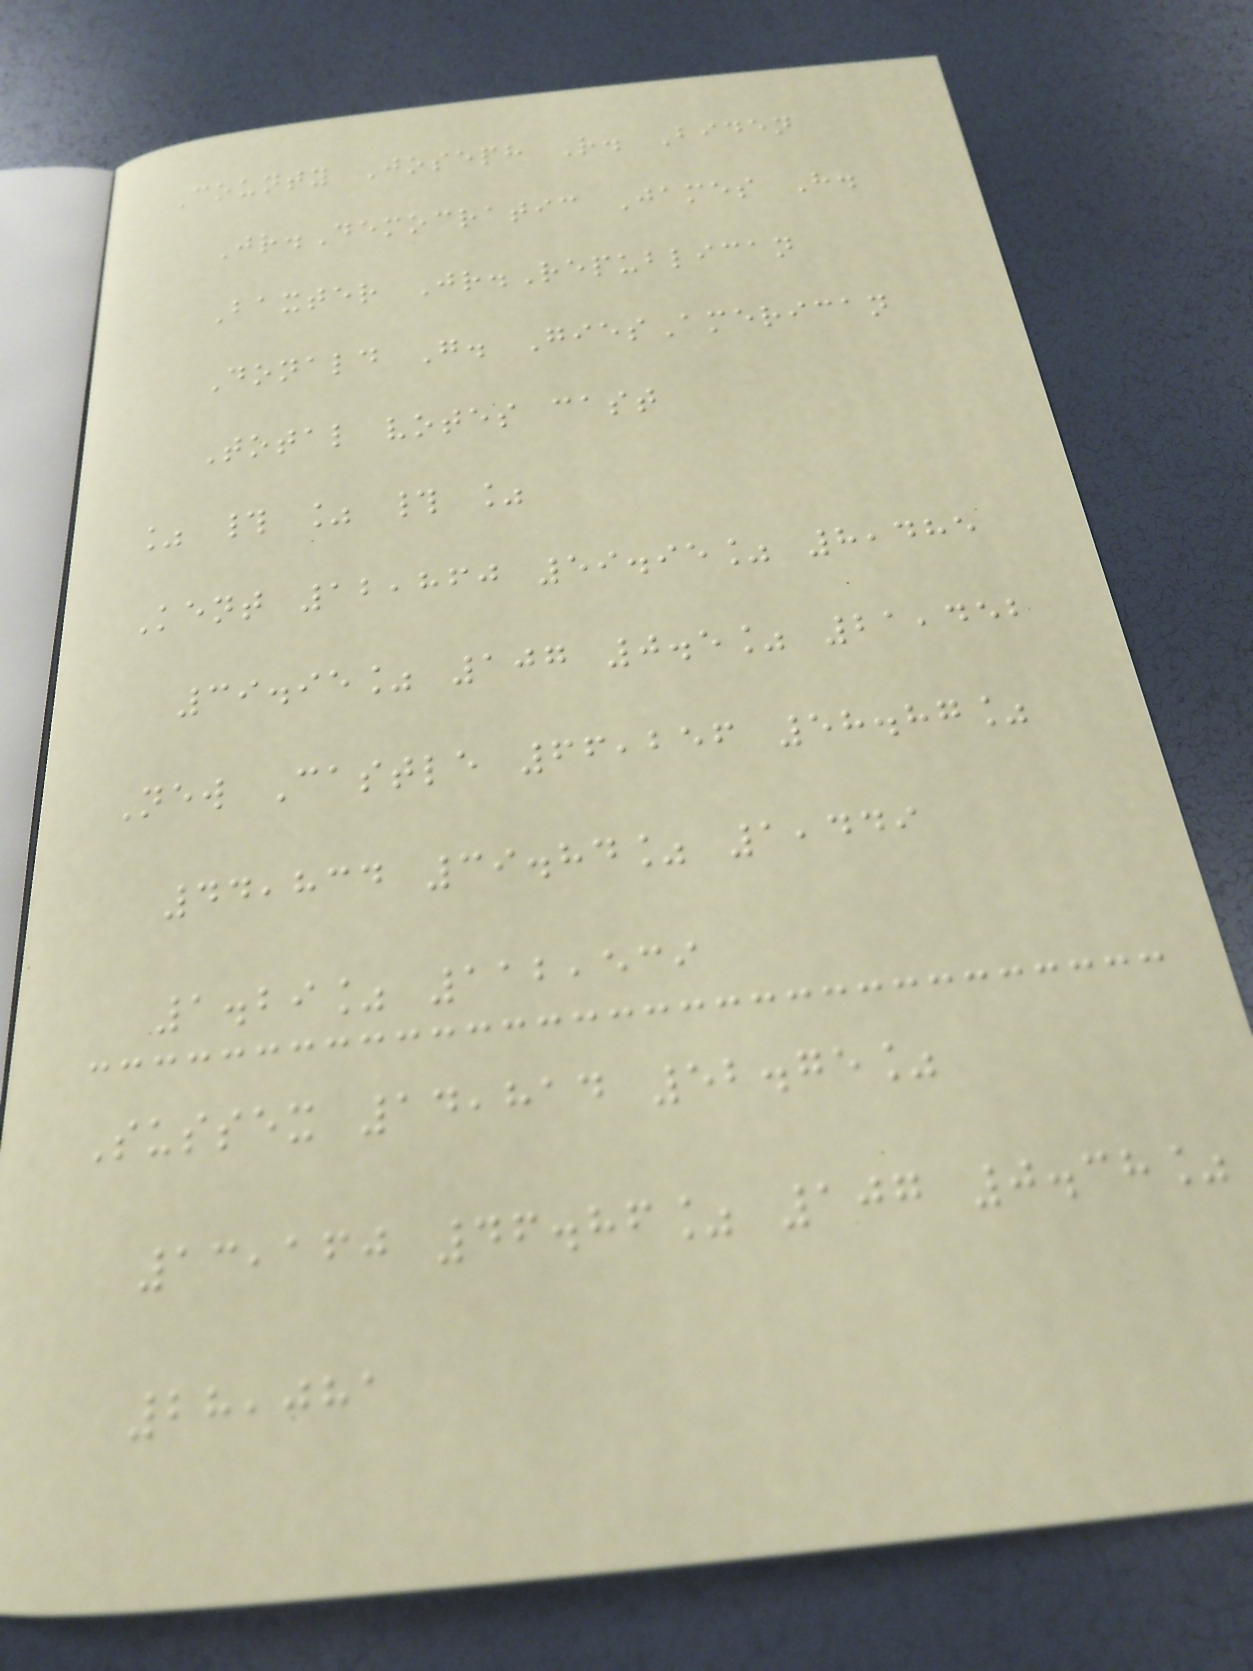County Joseph R. Biden
Jr.Democratic James H.
Baxter Jr.Republican
Donald G. GiesAmerican
Total votes cast
% # % # %
Kent 12,860 59.95% 8,485
39.95% 107 0.5% 21,452
New Castle 66,256 58.87%
44,834 39.84% 1,449
1.29% 112,539
Sussex 14,814 52.75%
13,160 46.86% 107 0.38%
28,081
